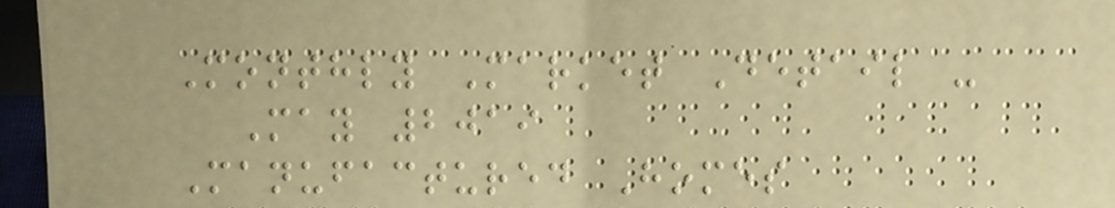Monthly Market Detail -
May 2019
Manufactured Homes
